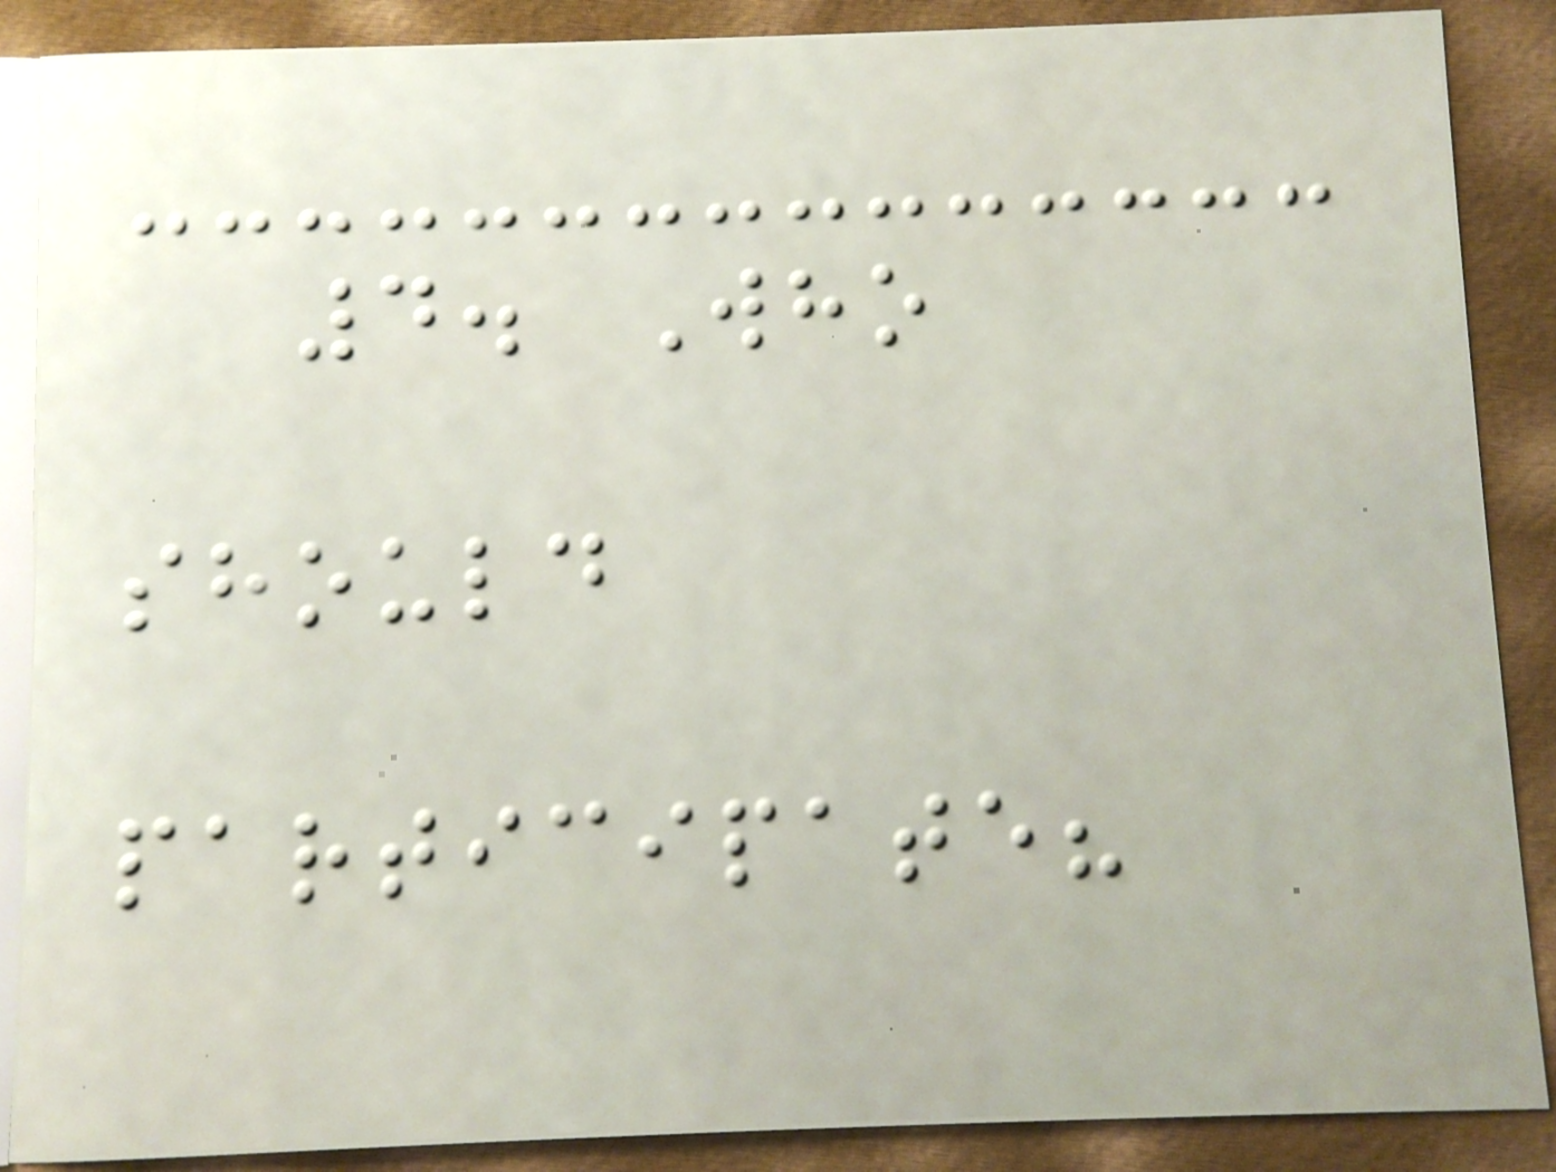4. Who
should
participate?
